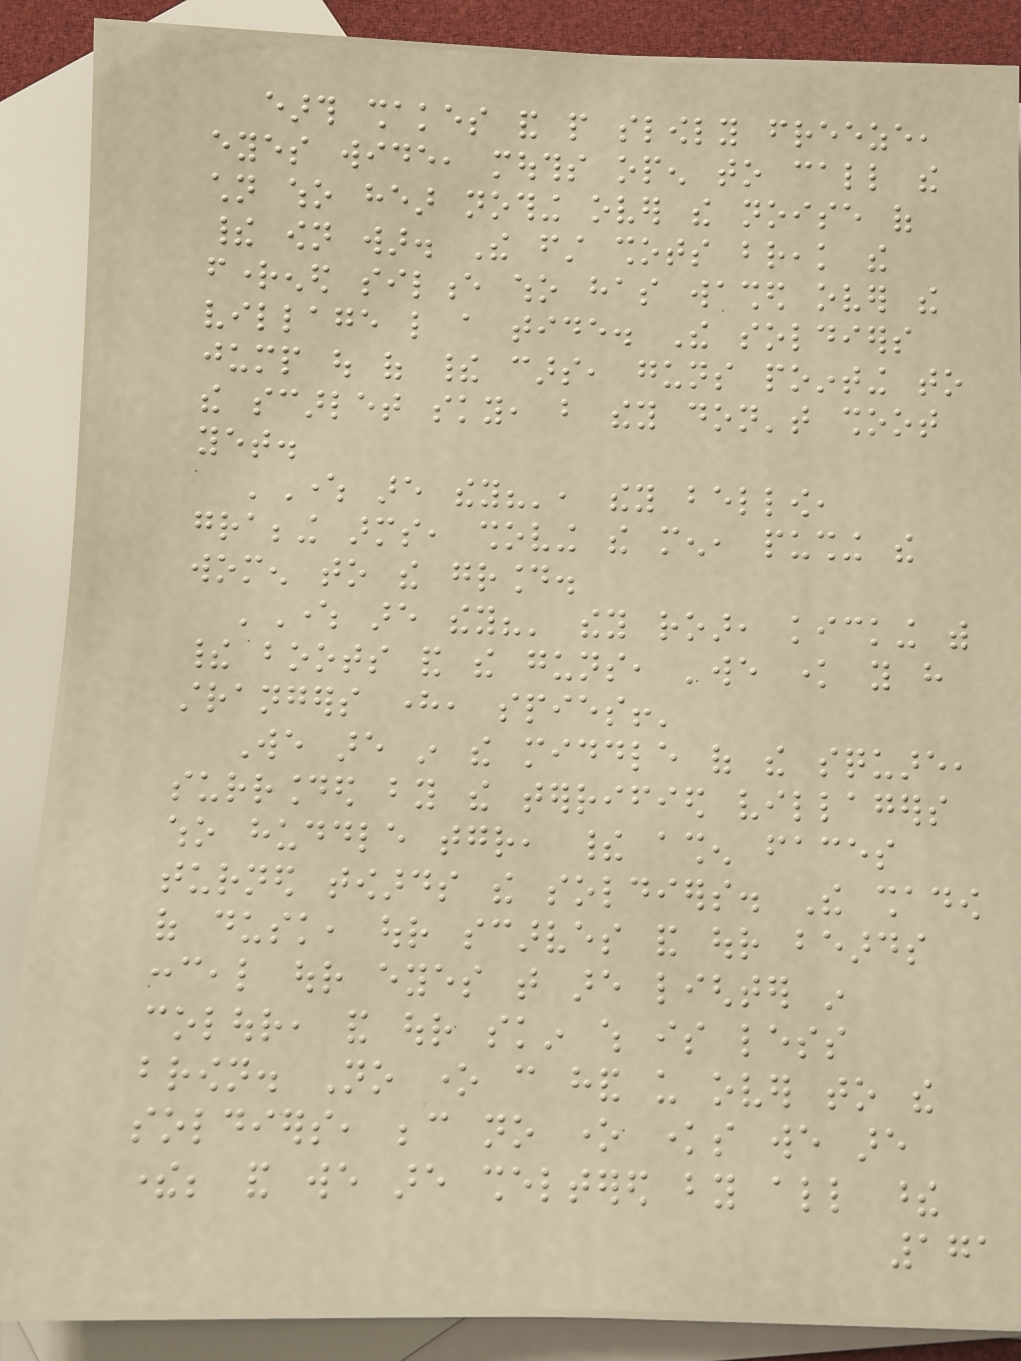earth shakes and people slowly freeze,
eyes wide, mouths open to call the
children who hear nothing over the noise of
their own war. The first shots break the
frightened silence who has washed over the
village like a tide. The soldiers
jump out of their cars, guns pointing to
the scarlet sky, but they don't shoot
yet.
'Where are they?', they bellow,
grabbing arms, shoving the men, pushing the
women to the ground.
'Where are they?' they roar, kicking with
their boots and the guns, 'we know you have
strangers here, spies!'
We are in the middle of the square,
surrounded by the terrified villagers
who huddle together, their ashen faces
turned towards the soldiers. The shadow
of dusk, our scarves and our beards
conceal our eyes that are lighter in
colour, and our skin which is less
brown. No one can hand us over to the
soldiers, because no one knows we are
there; and we are sheltered by all these
171
